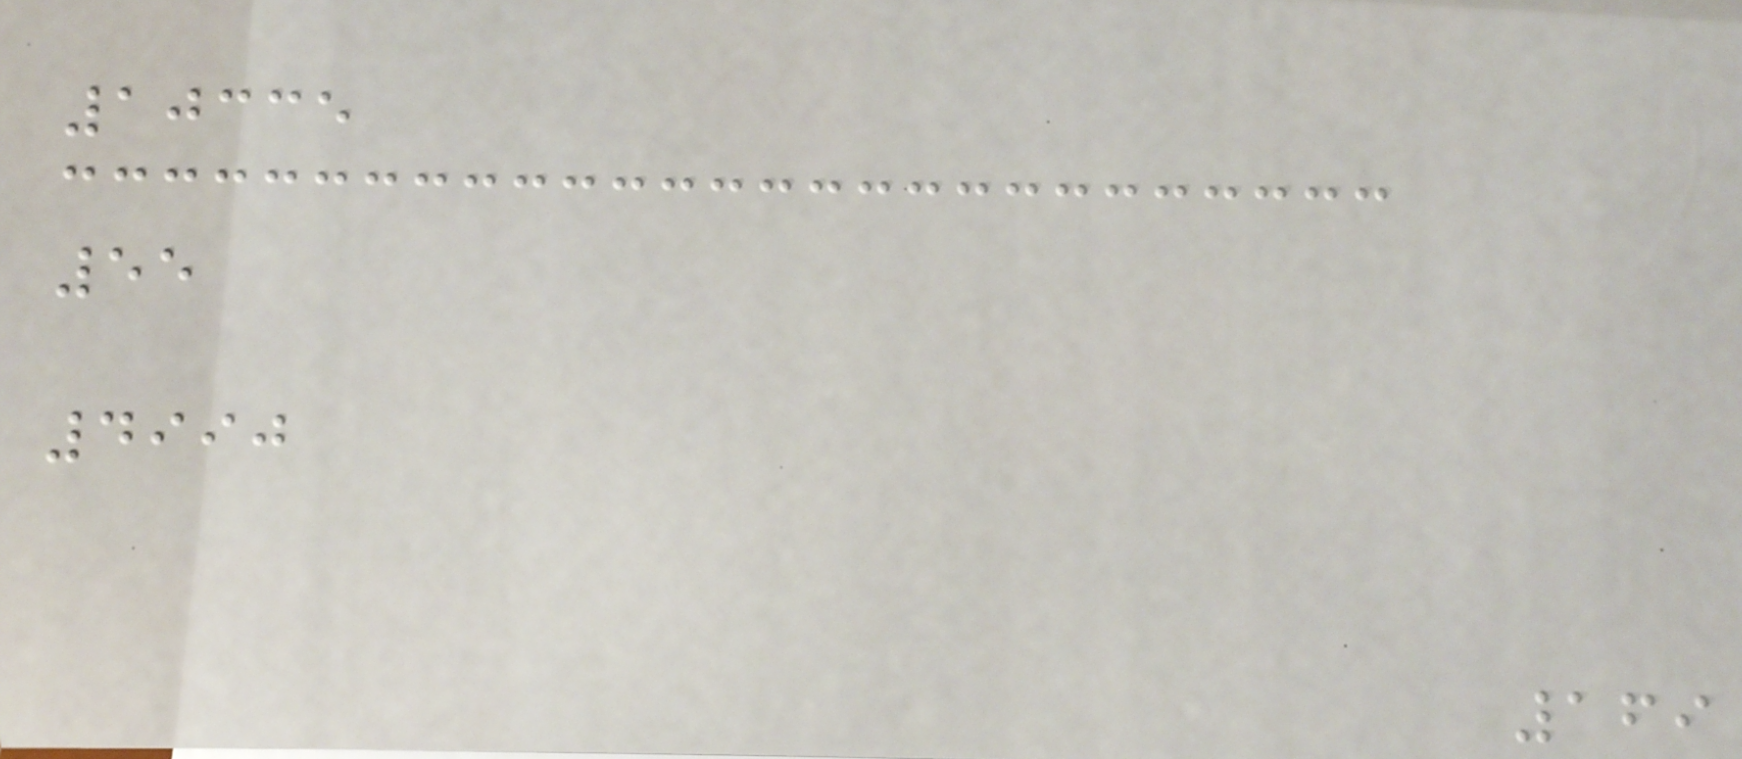10335
55
4990
169
